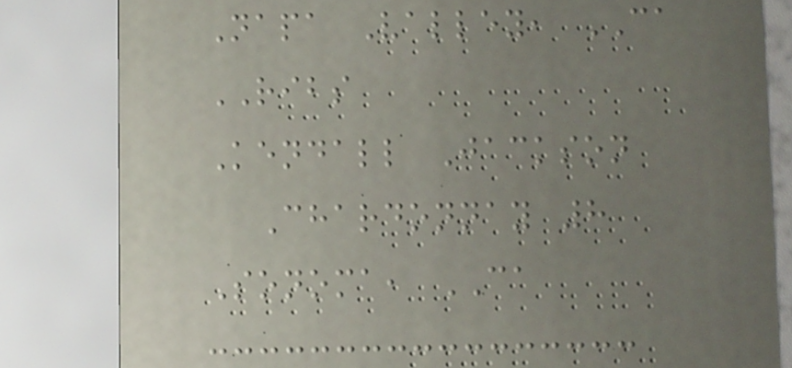Napa Valley, CA
RIBS
Kendall Jackson
Chardonnay 8
Sonoma, CA
